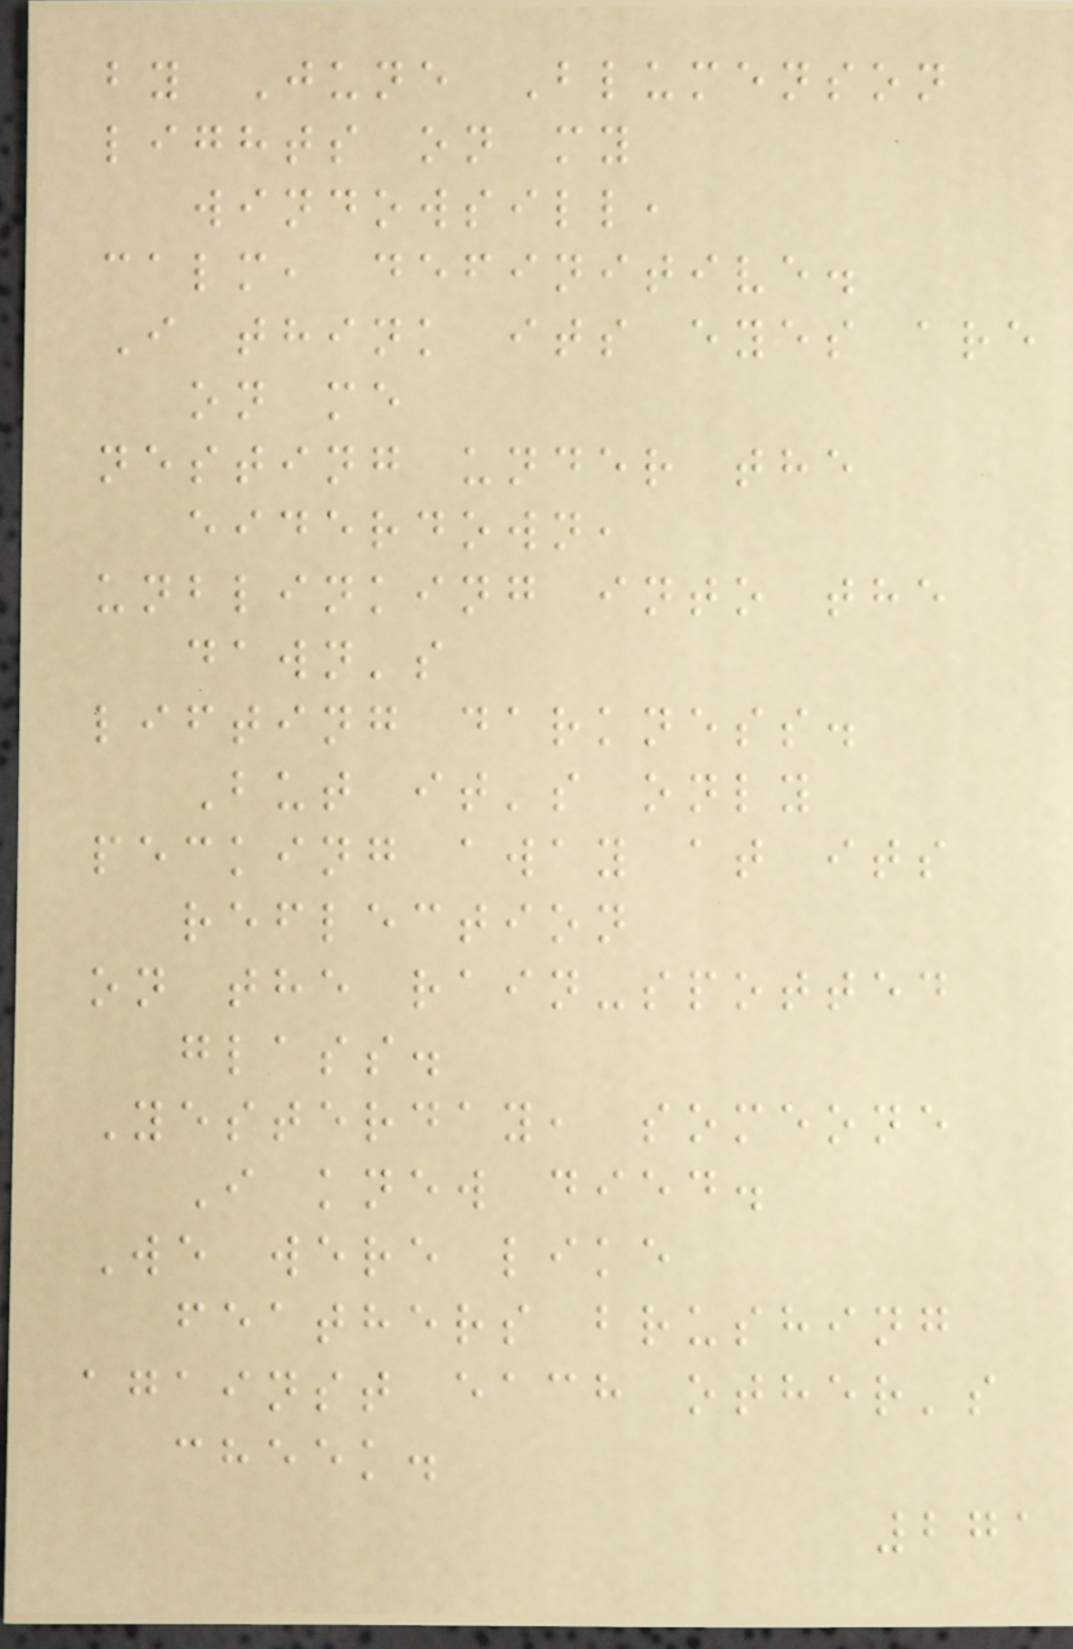by June Blumenson
lights on my
windowsill,
calm, definitive.
I think its eyes are
on me
nesting under the
eiderdown,
unblinking into the
dawn's
lifting darkness.
But it's only
pecking away at its
reflection
on the rain-spotted
glass.
Yesterday, someone
I knew died.
We were like
feathers brushing
against each other's
cheek.
271
